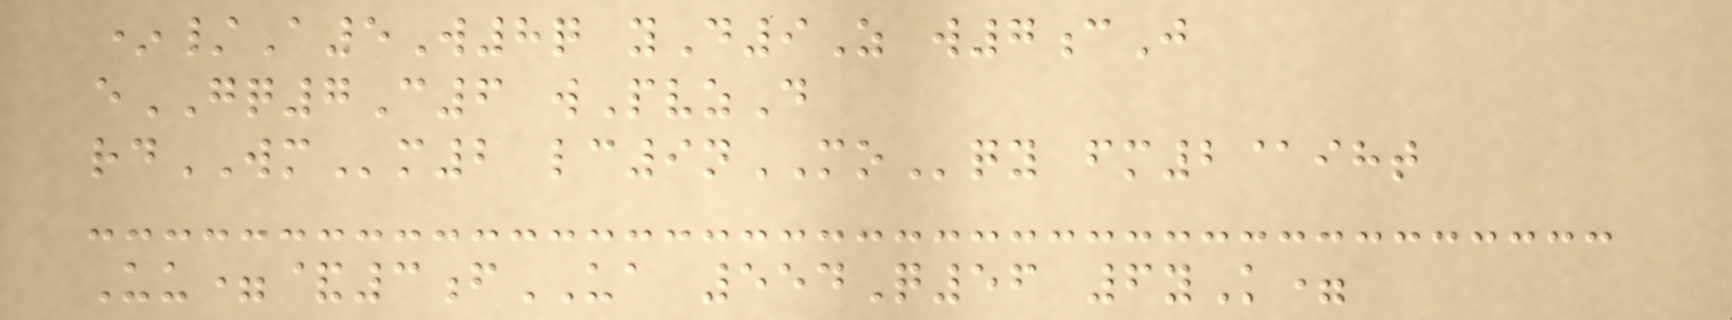*/A5W8q yD9Z w7cJ
eGQ7C6 wPvzD
rdWMm2 lc9nMOqy fm2@iht
Uu=&3fUA 554Q56 6yK=
